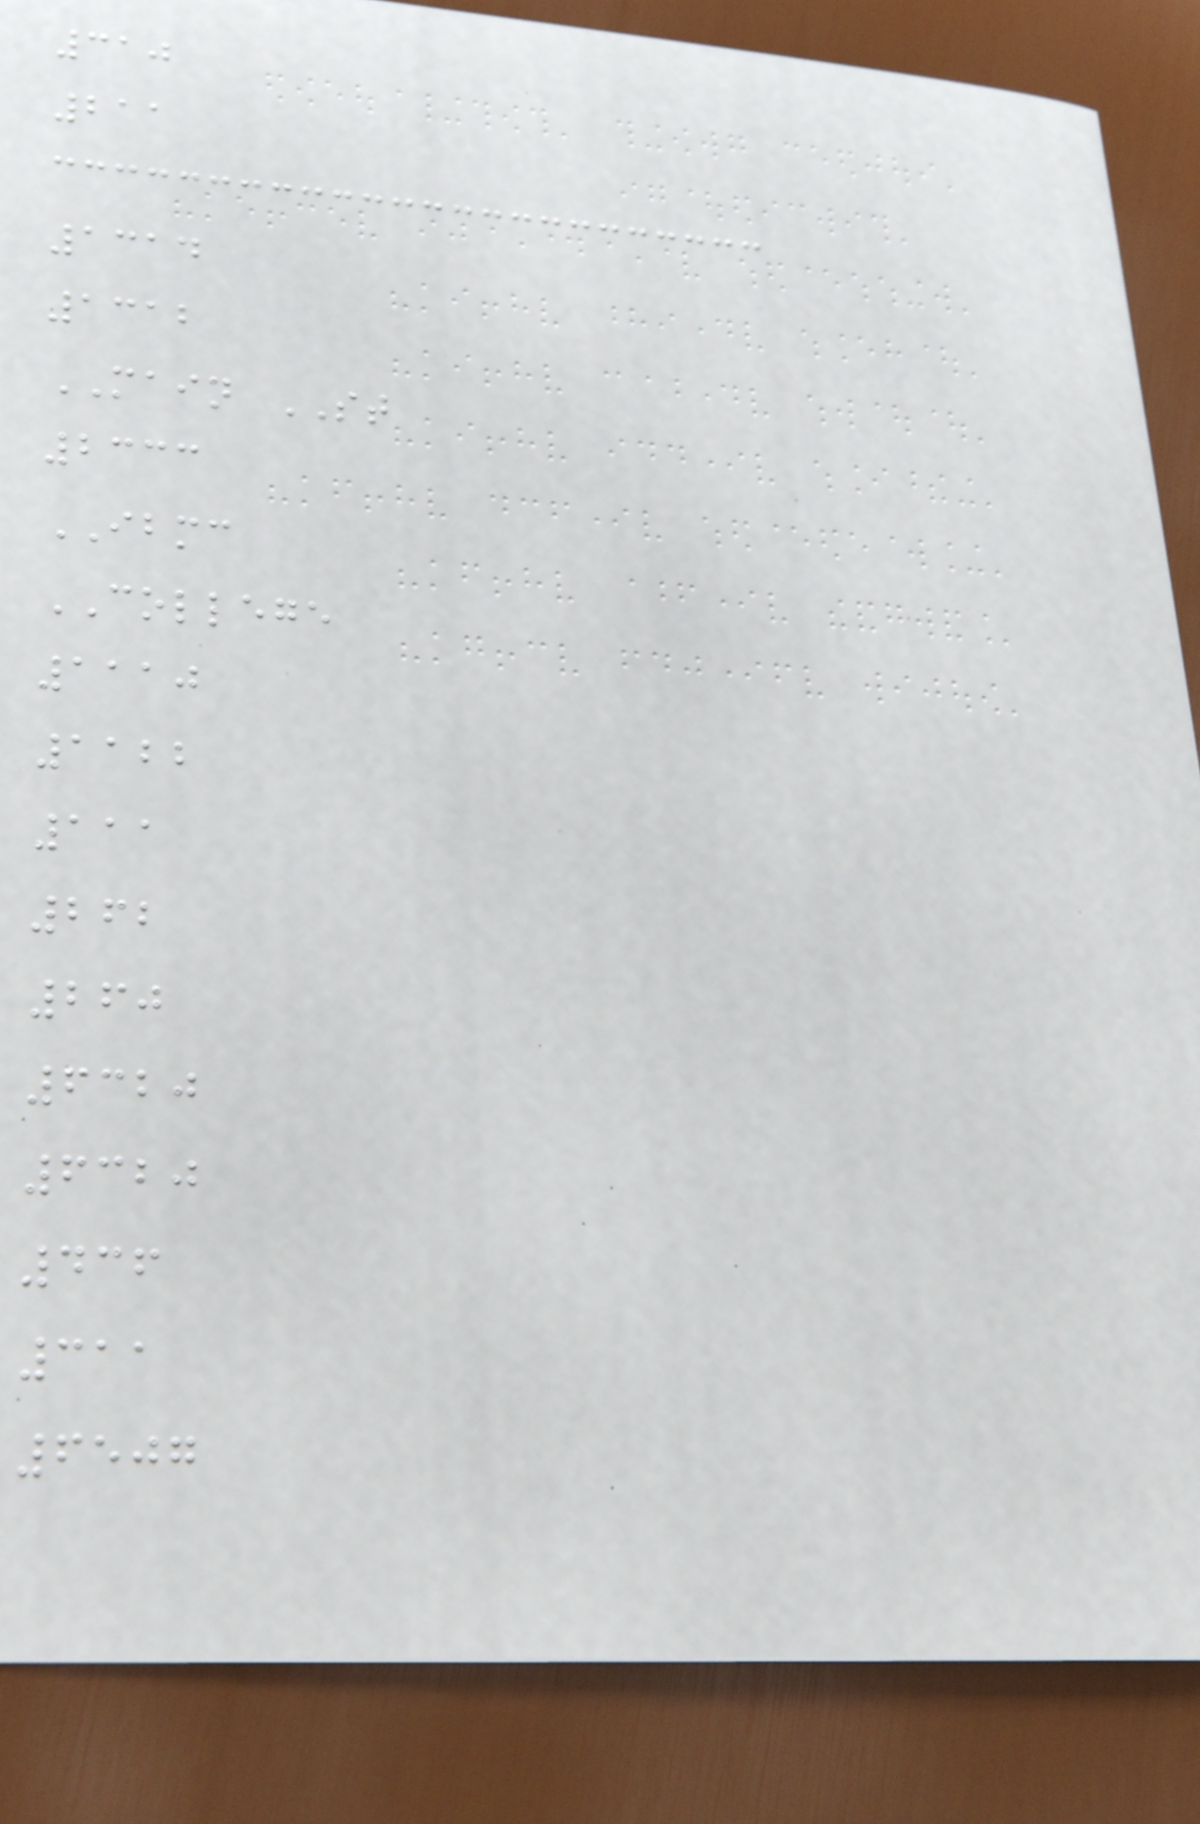310
211
1314
1312
MAIN ST
2333
IBMC
COLLEGE
1110
1122
111
262
260
6320
6320
436
311
6507
